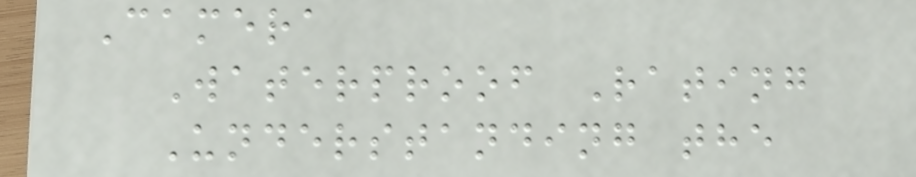Camera
Waterproof Rating
Understanding the
